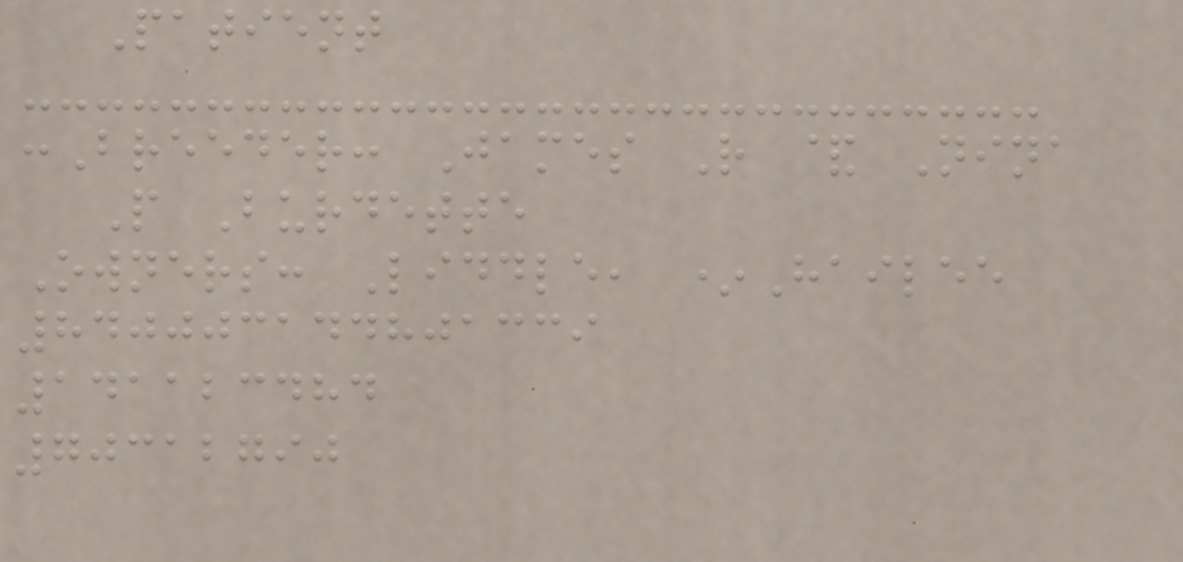Patient
:Breeder: James R & Nina
P Burdette
Owners: Liddle, *Hailee
840003144801339
141123484
70312790
